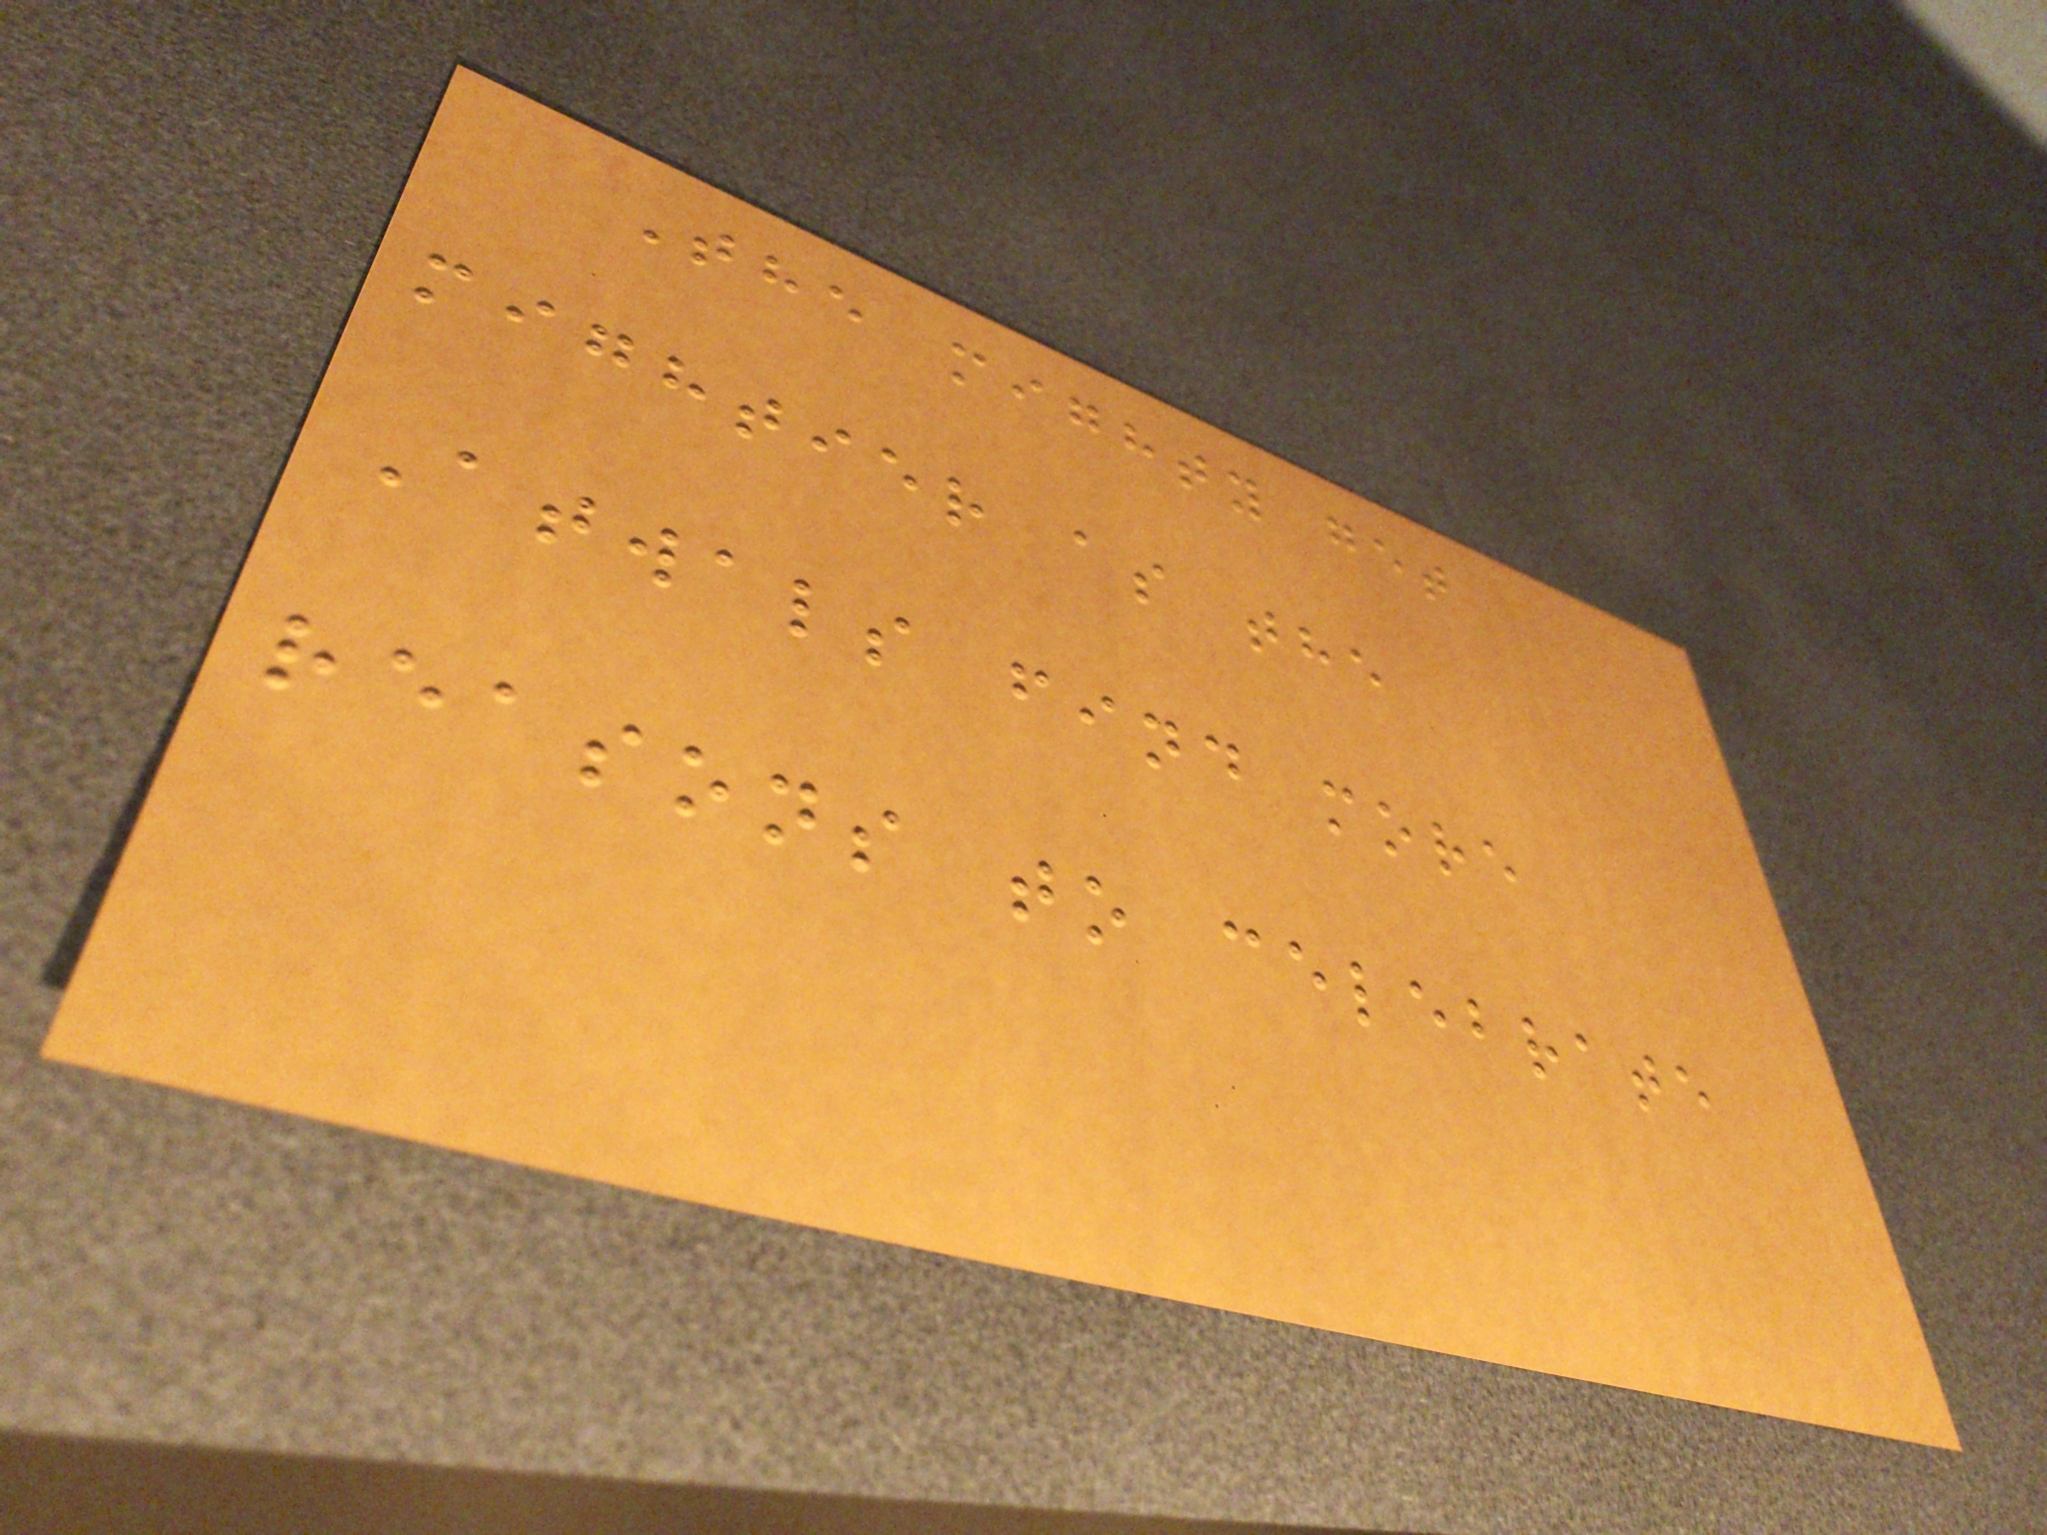The mighty get
mightier as the
Atwals find more
reasons to celebrate
